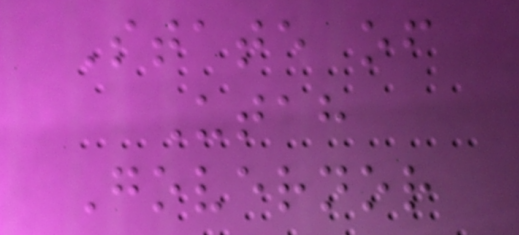State of
Utah
Governor
